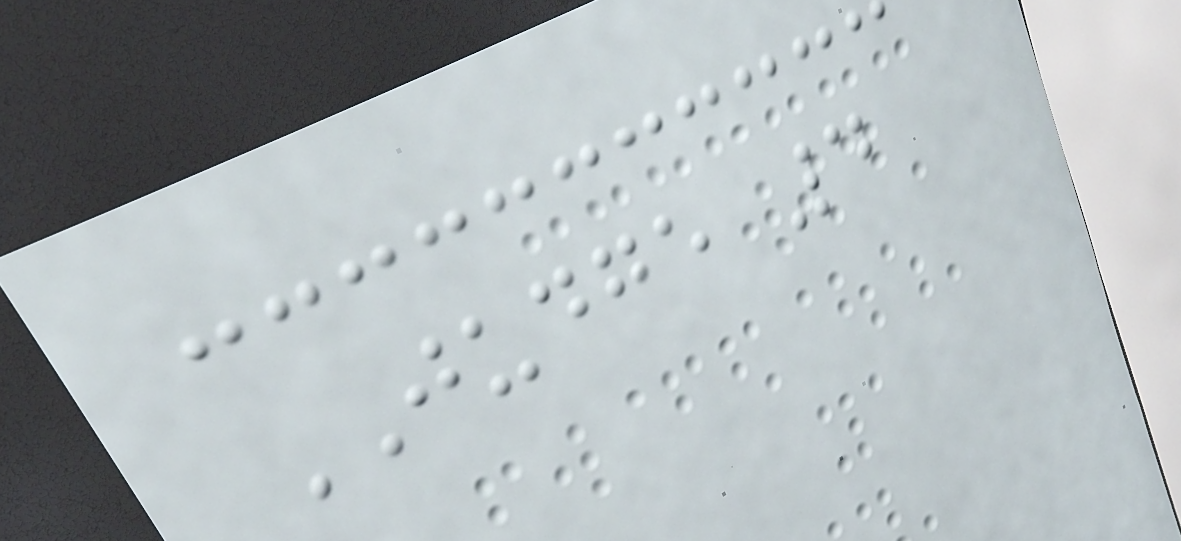JUDGE 4
